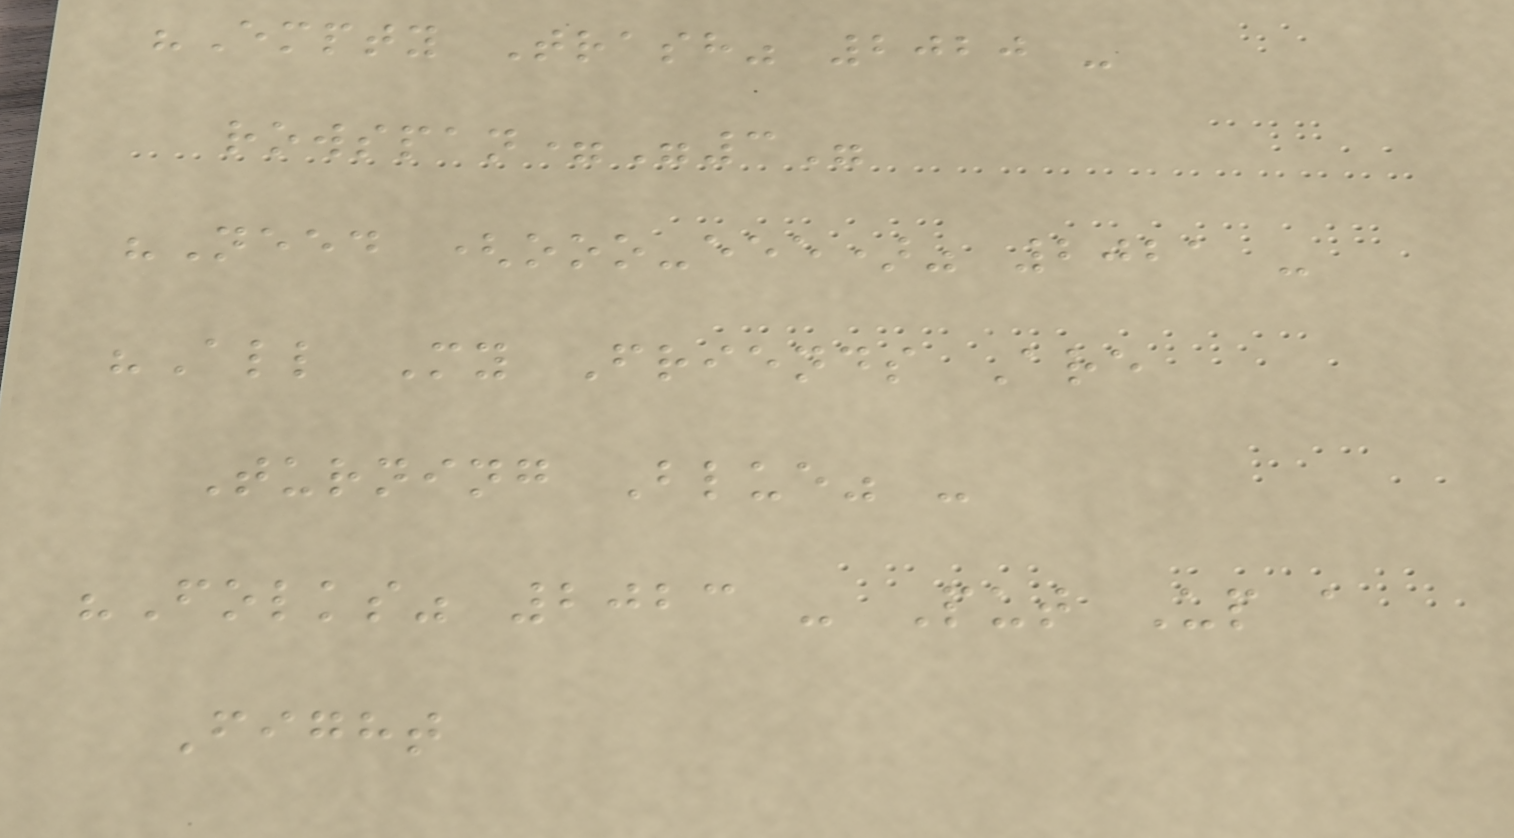"Empty Trash" 2020 -
rowspan="3"
"Need (ooo-eee)" 2021 -
"All My Friends Are
Turning Blue" -
"Folks" 2023 - Put Up a
Fight
